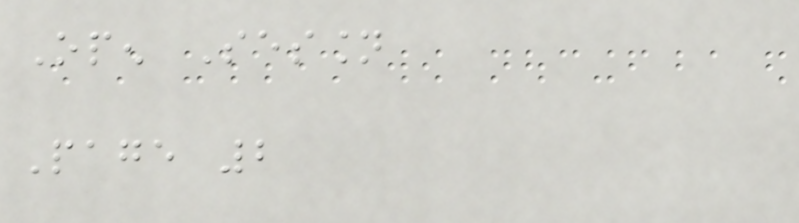Open Session
Page 2
